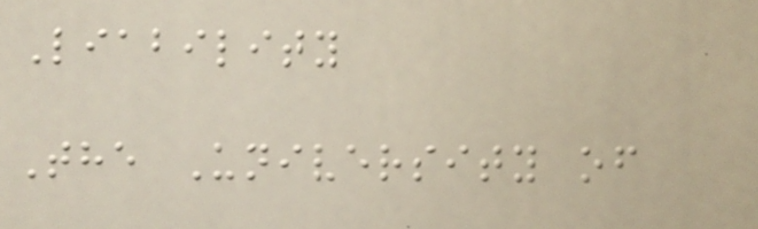Liability
The University of
